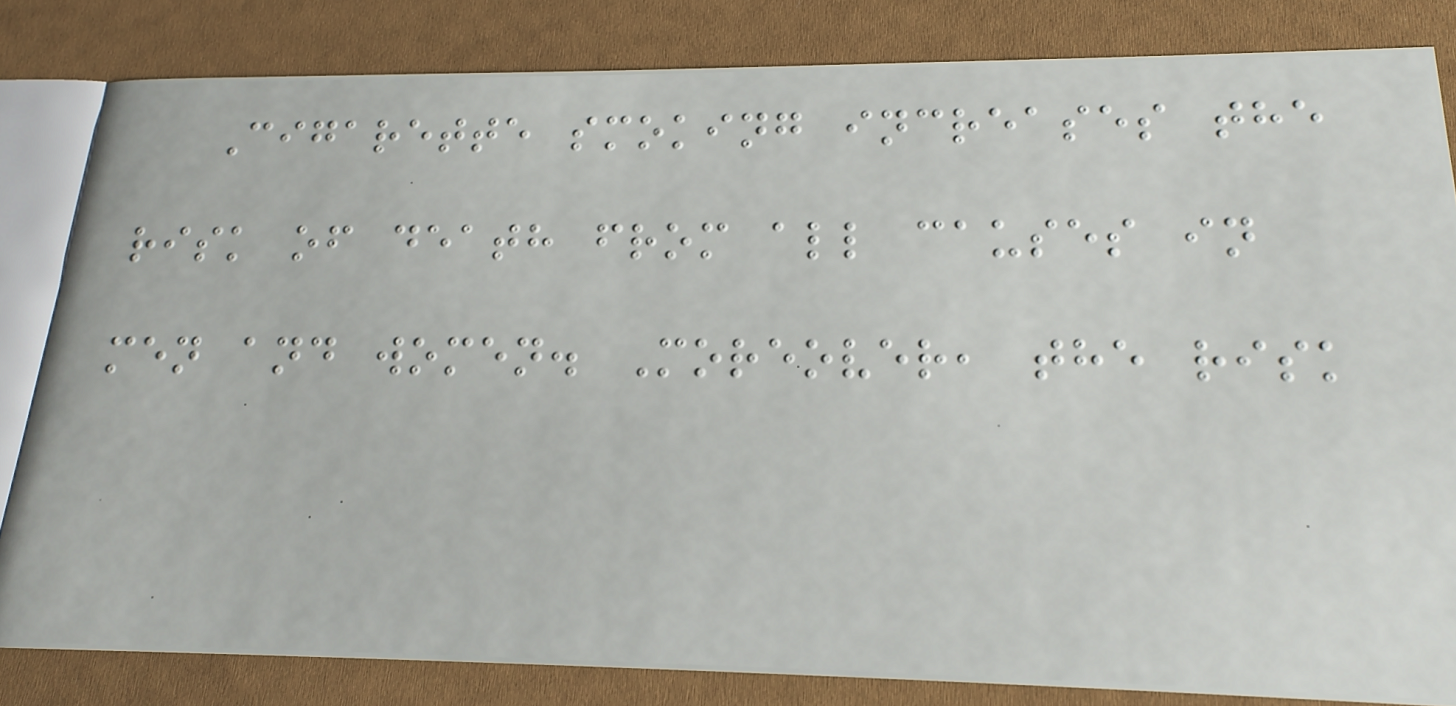Cigarette smoking increases the
risk of death from all causes in
men and women. Moreover, the risk
